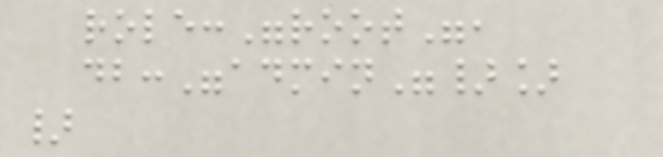role:"root",
db:"admin"}]
}
